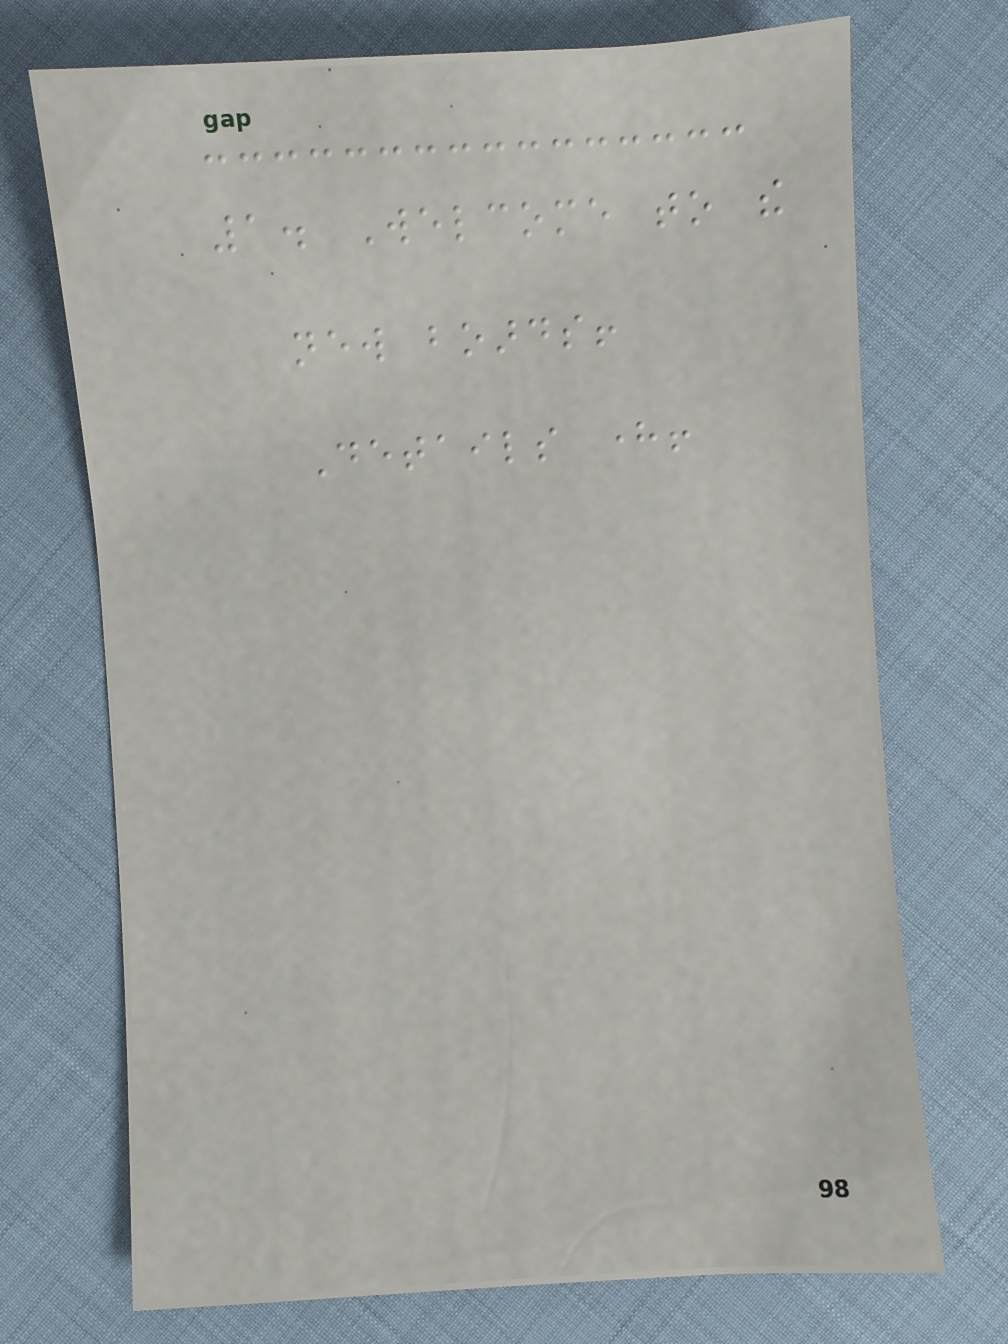1. Welcome to the
new boards!
Details here!
